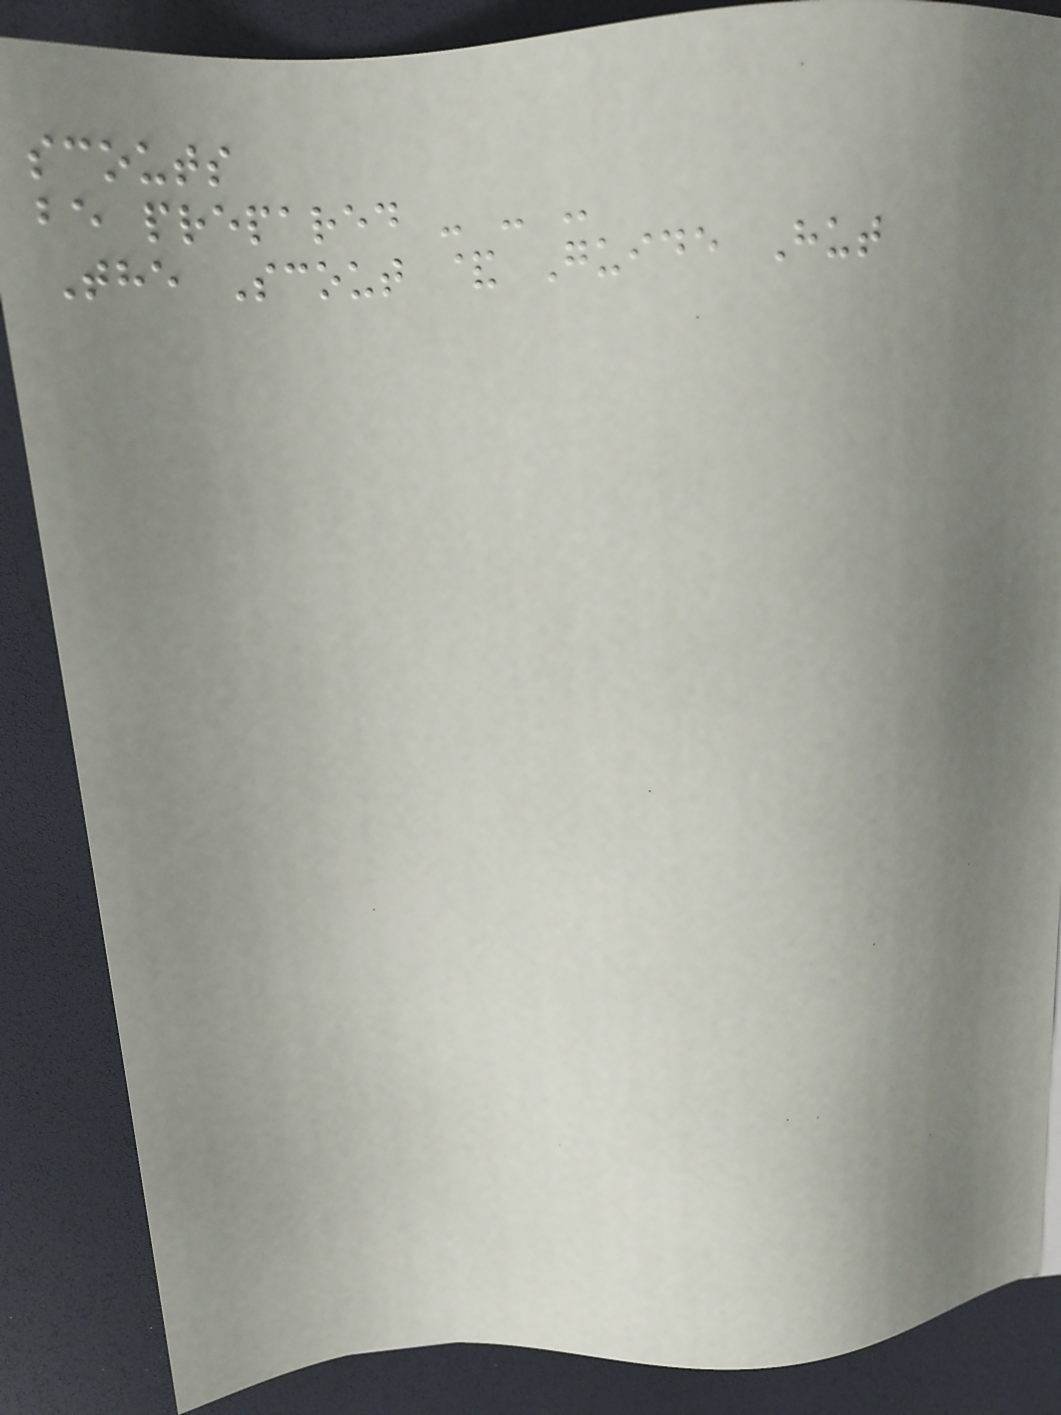scouts
be prepared - - -
The Scout & Guide Hut
